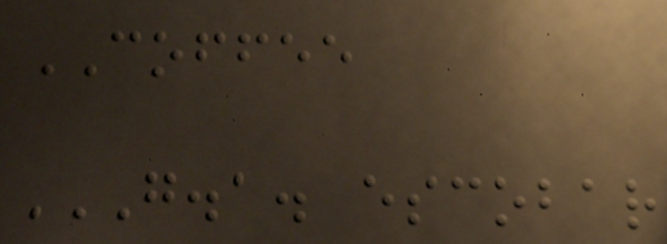COFFEE
G.A. ESCOBAR
